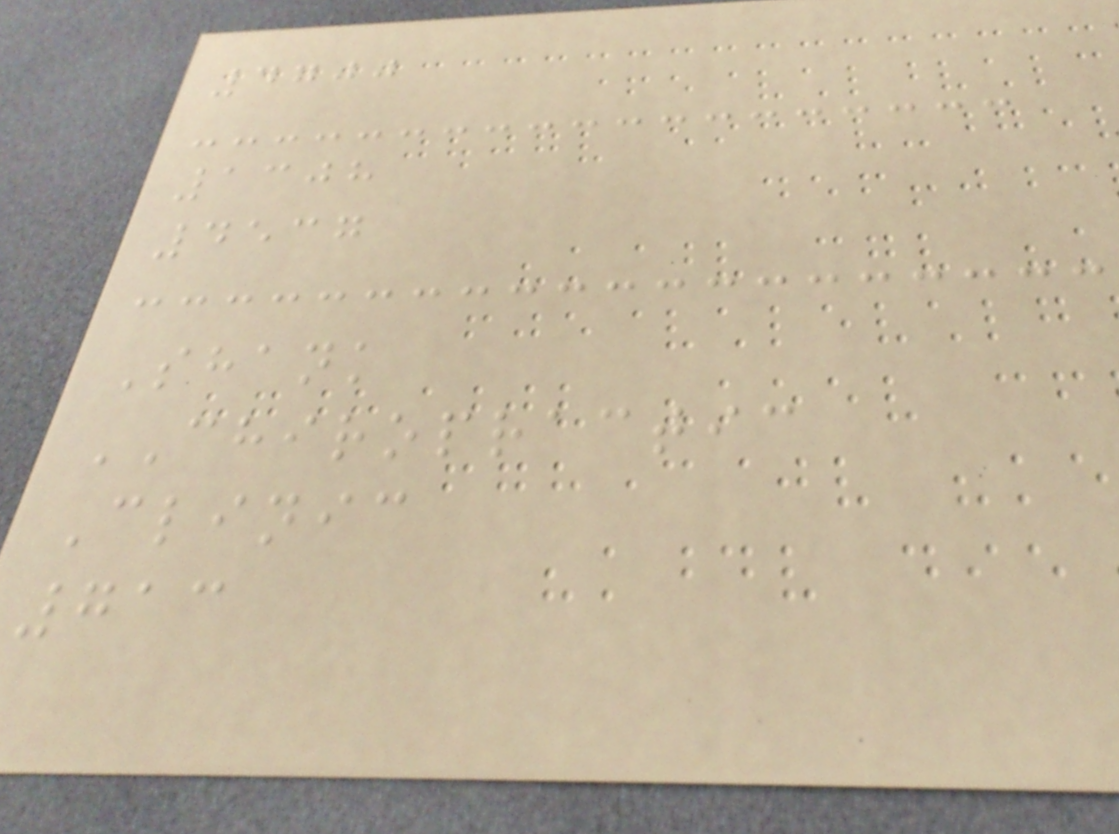4700
1308
4537
Shank
CHIROPRACTIC
Clinic
713
